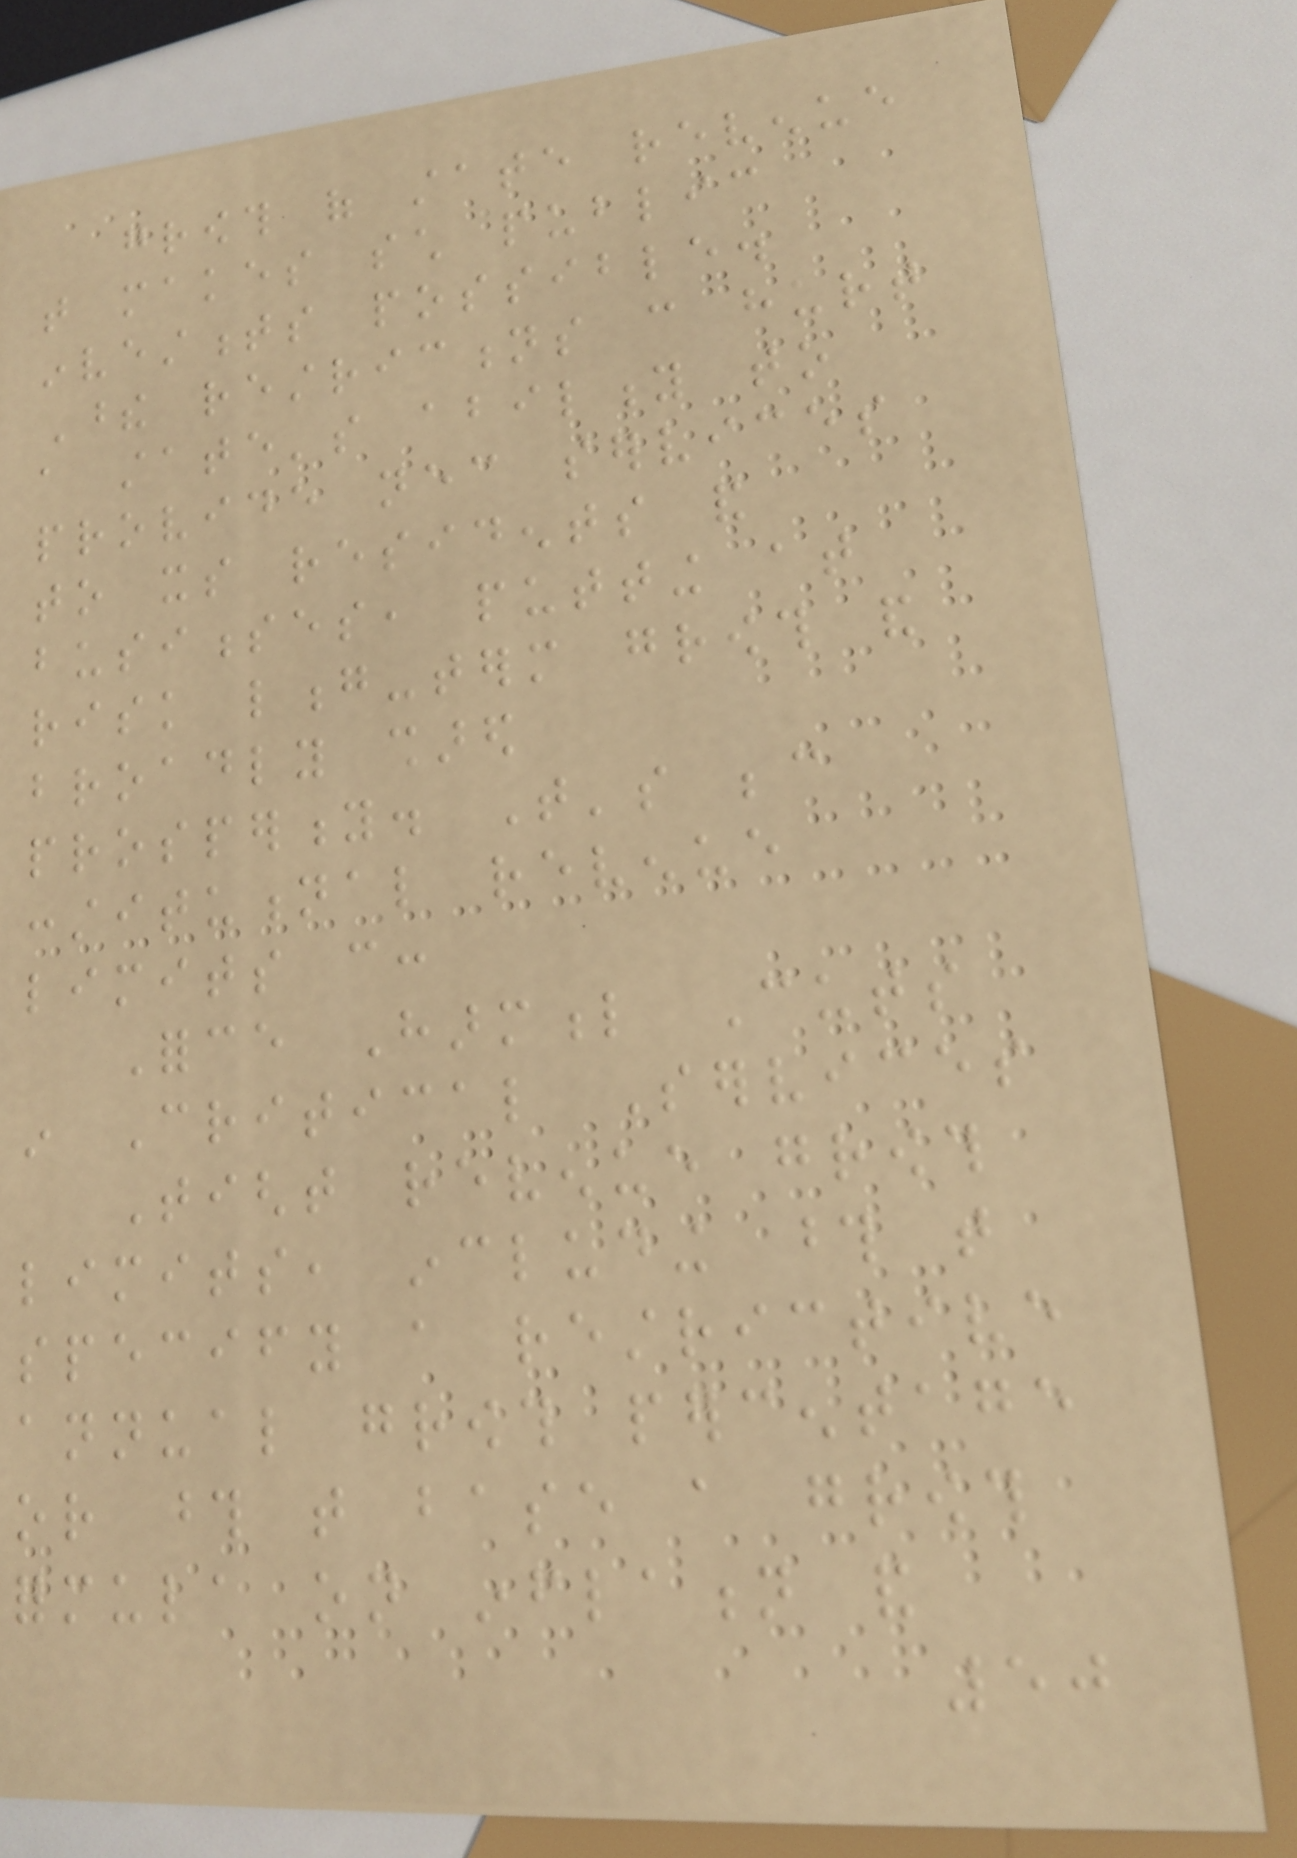growth of state revenue
that makes such public
investments possible.
These restrictions can hurt
a state's ability to
provide necessary services
to its residents and
businesses, putting at
risk long-term growth and
broadly shared
prosperity. That's because
constitutional revenue
limits can:
Force Harmful Cuts
in Critical Services
Tight revenue growth
limits, including those that
specify a restrictive
annual growth percentage
or those that base a growth
formula on inflation and
50
